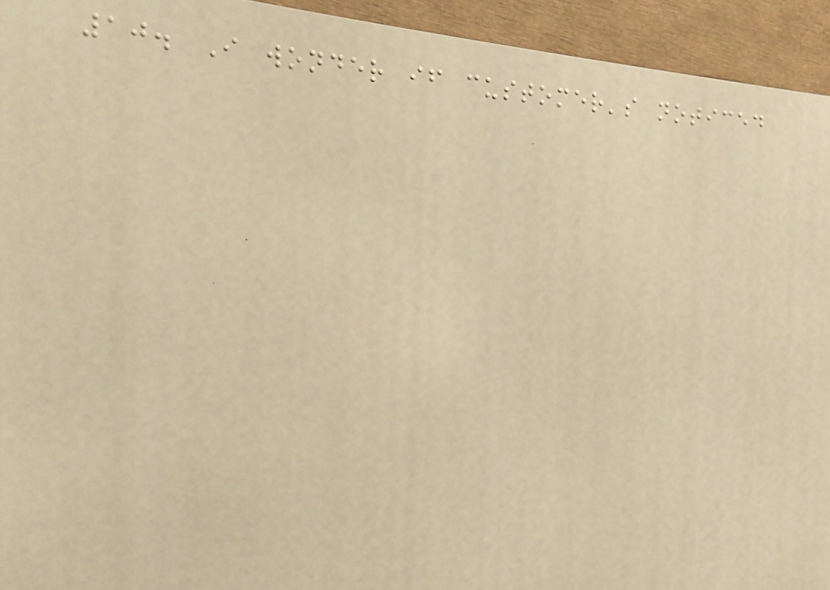10. I wonder if customer's noticed
